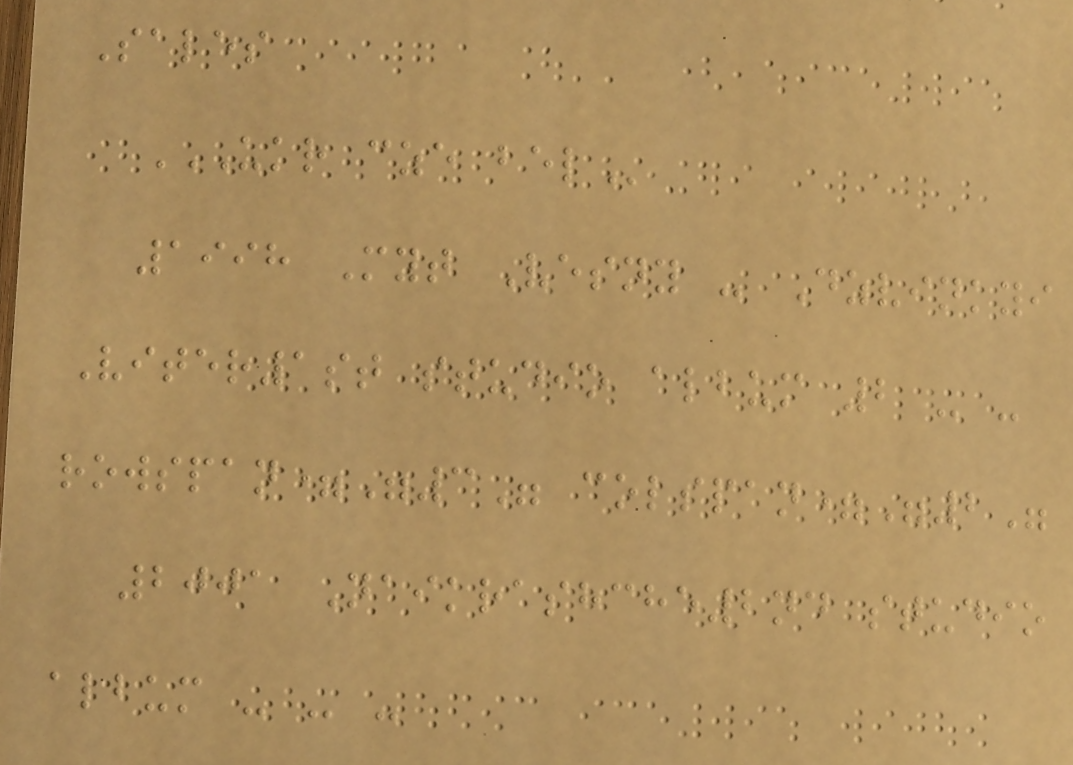Sales
UKR CZE BEL
1998 Myt Vesny - Dzvinkyi
Viter1st studio album 2 - -
rowspan="3" colspan="2"
2001 Naikrashche2nd studio
album - - -
